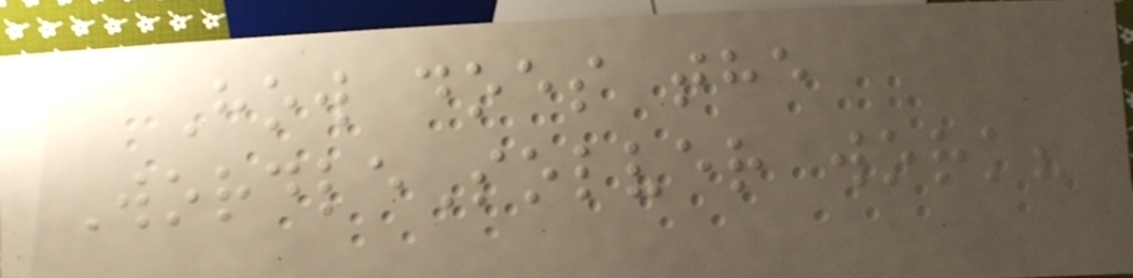How does the
WordleSolver work?
